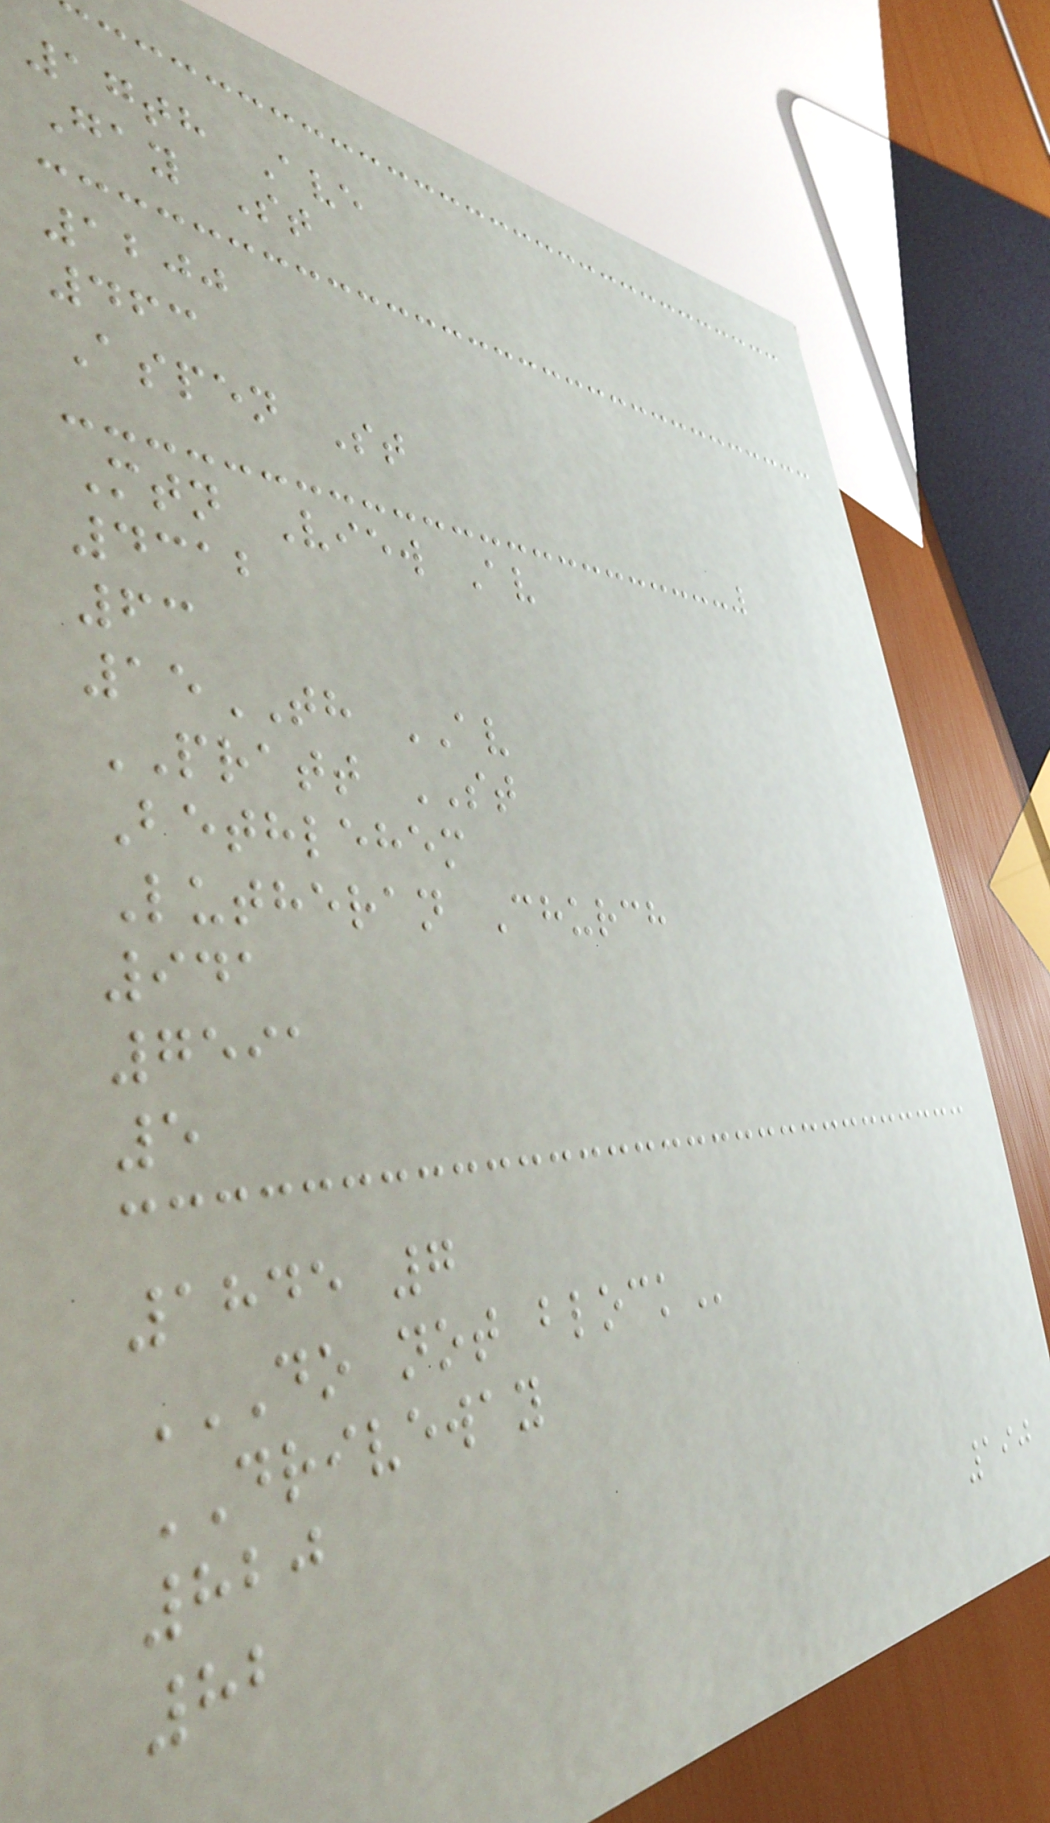17th Ave
Gay St
1200
463
Aspen St
Mtn View Av
4312
63
15TH AV
PRATT ST
Bethlehem
Lutheran Church
941
7591
5
1845 7
DO NOT BLOCK
DRIVEWAY
820
82
190
